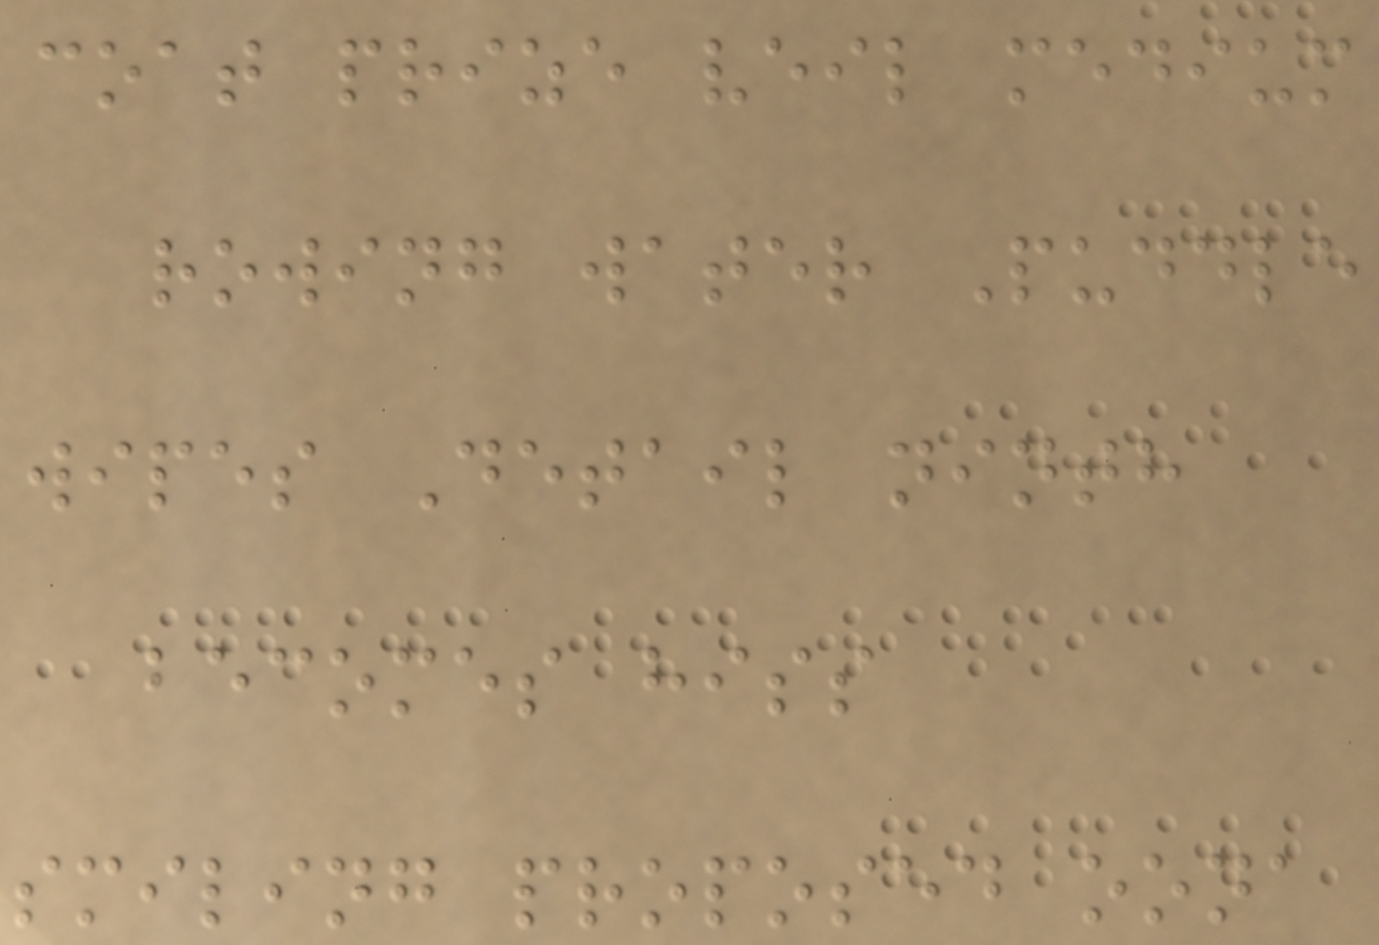coat prize veil medium
rowing water Puddle
wipes Detail ninth
becomes hiss
smiling proposed oona
